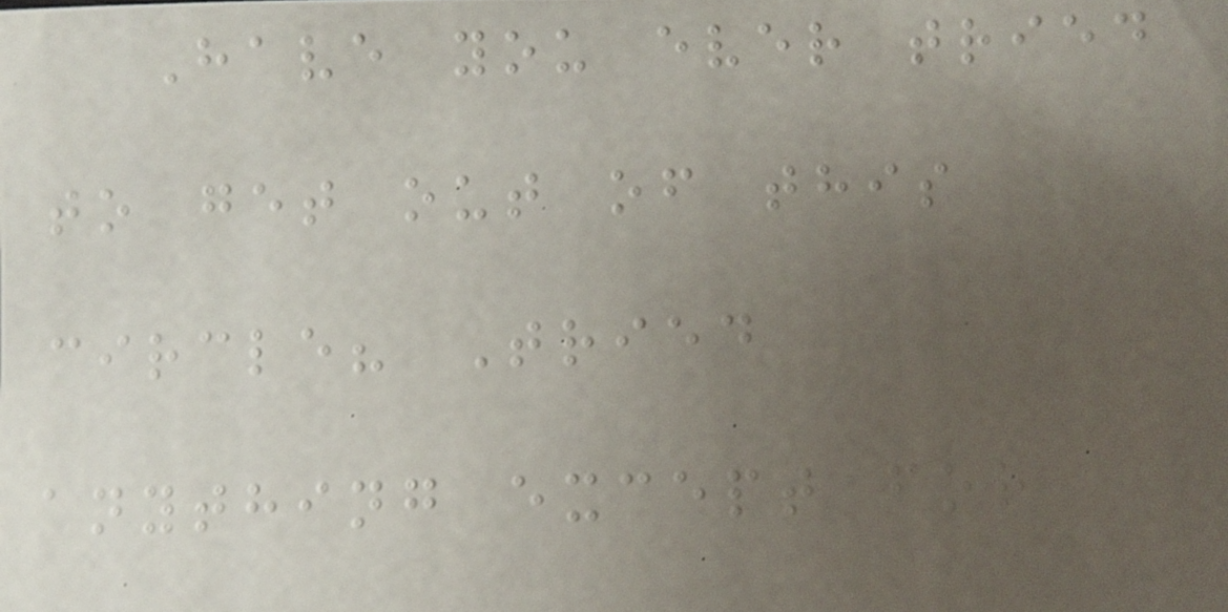Have you ever tried
to get out of this
circle? Tried
anything except for
